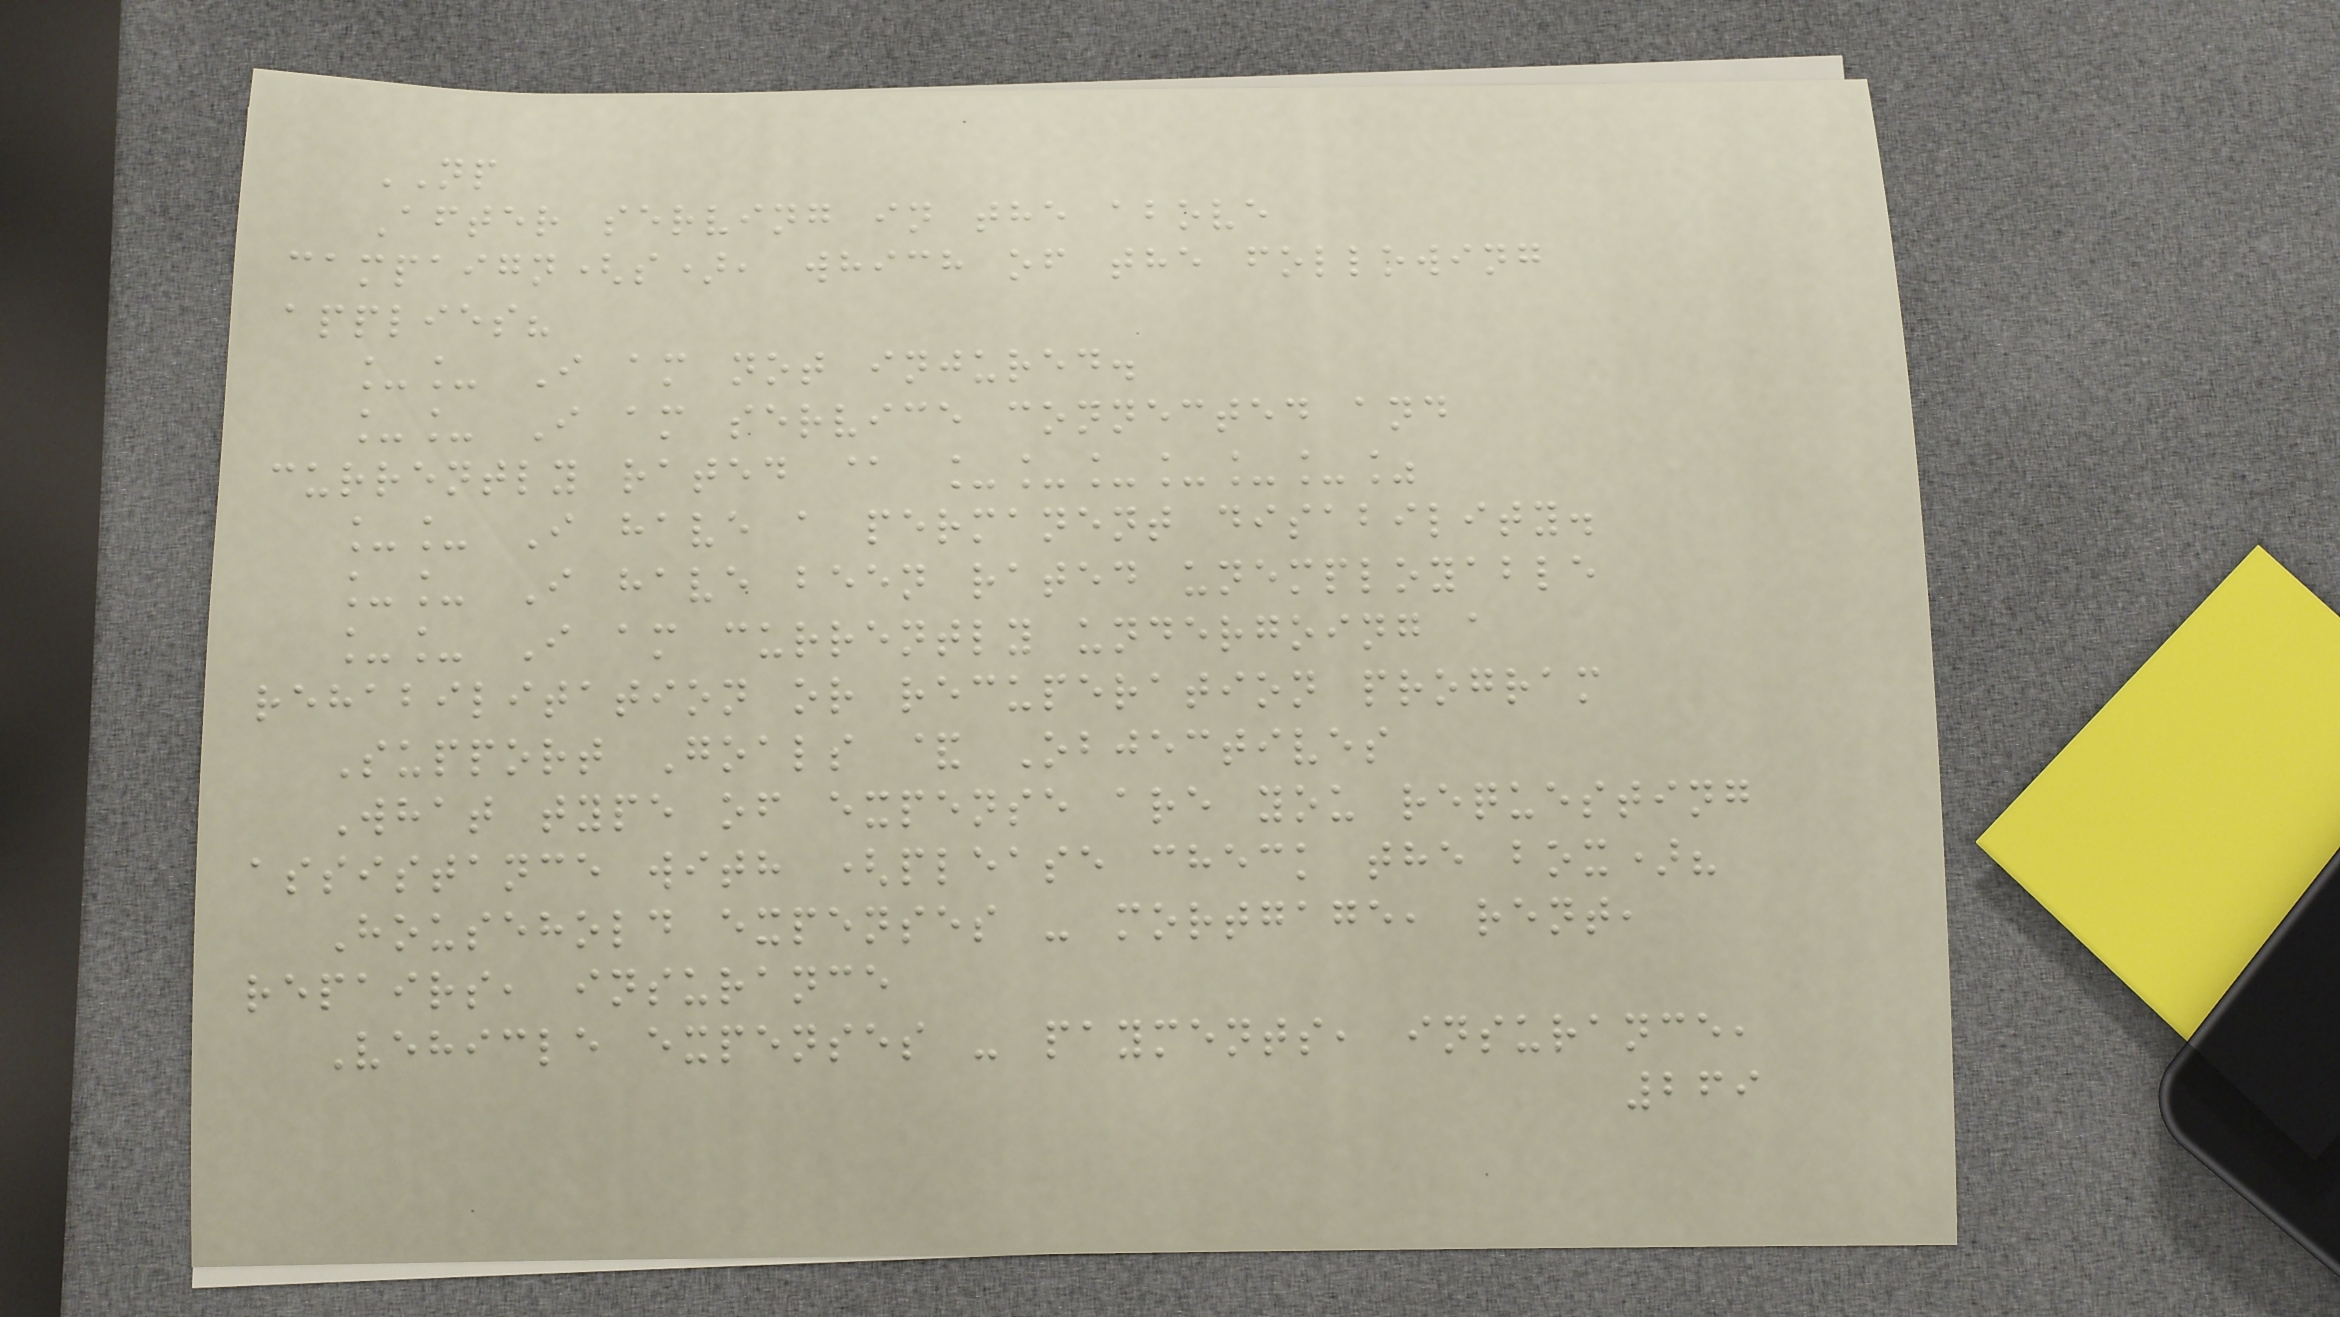NP
After serving in the above
campaign(s), which of the following
applies?
__ I am not injured.
__ I am service connected and
currently rated @ ______%
__ I have a permanent disability.
__ I have been rated unemployable
__ I am currently undergoing a
rehabilitation or recuperation program
Support Goals & Objectives
What type of expense are you requesting
assistance with (please check the box)?
Household expenses - mortgage, rent,
repairs, insurance
Vehicle expenses - payments, insurance,
269
